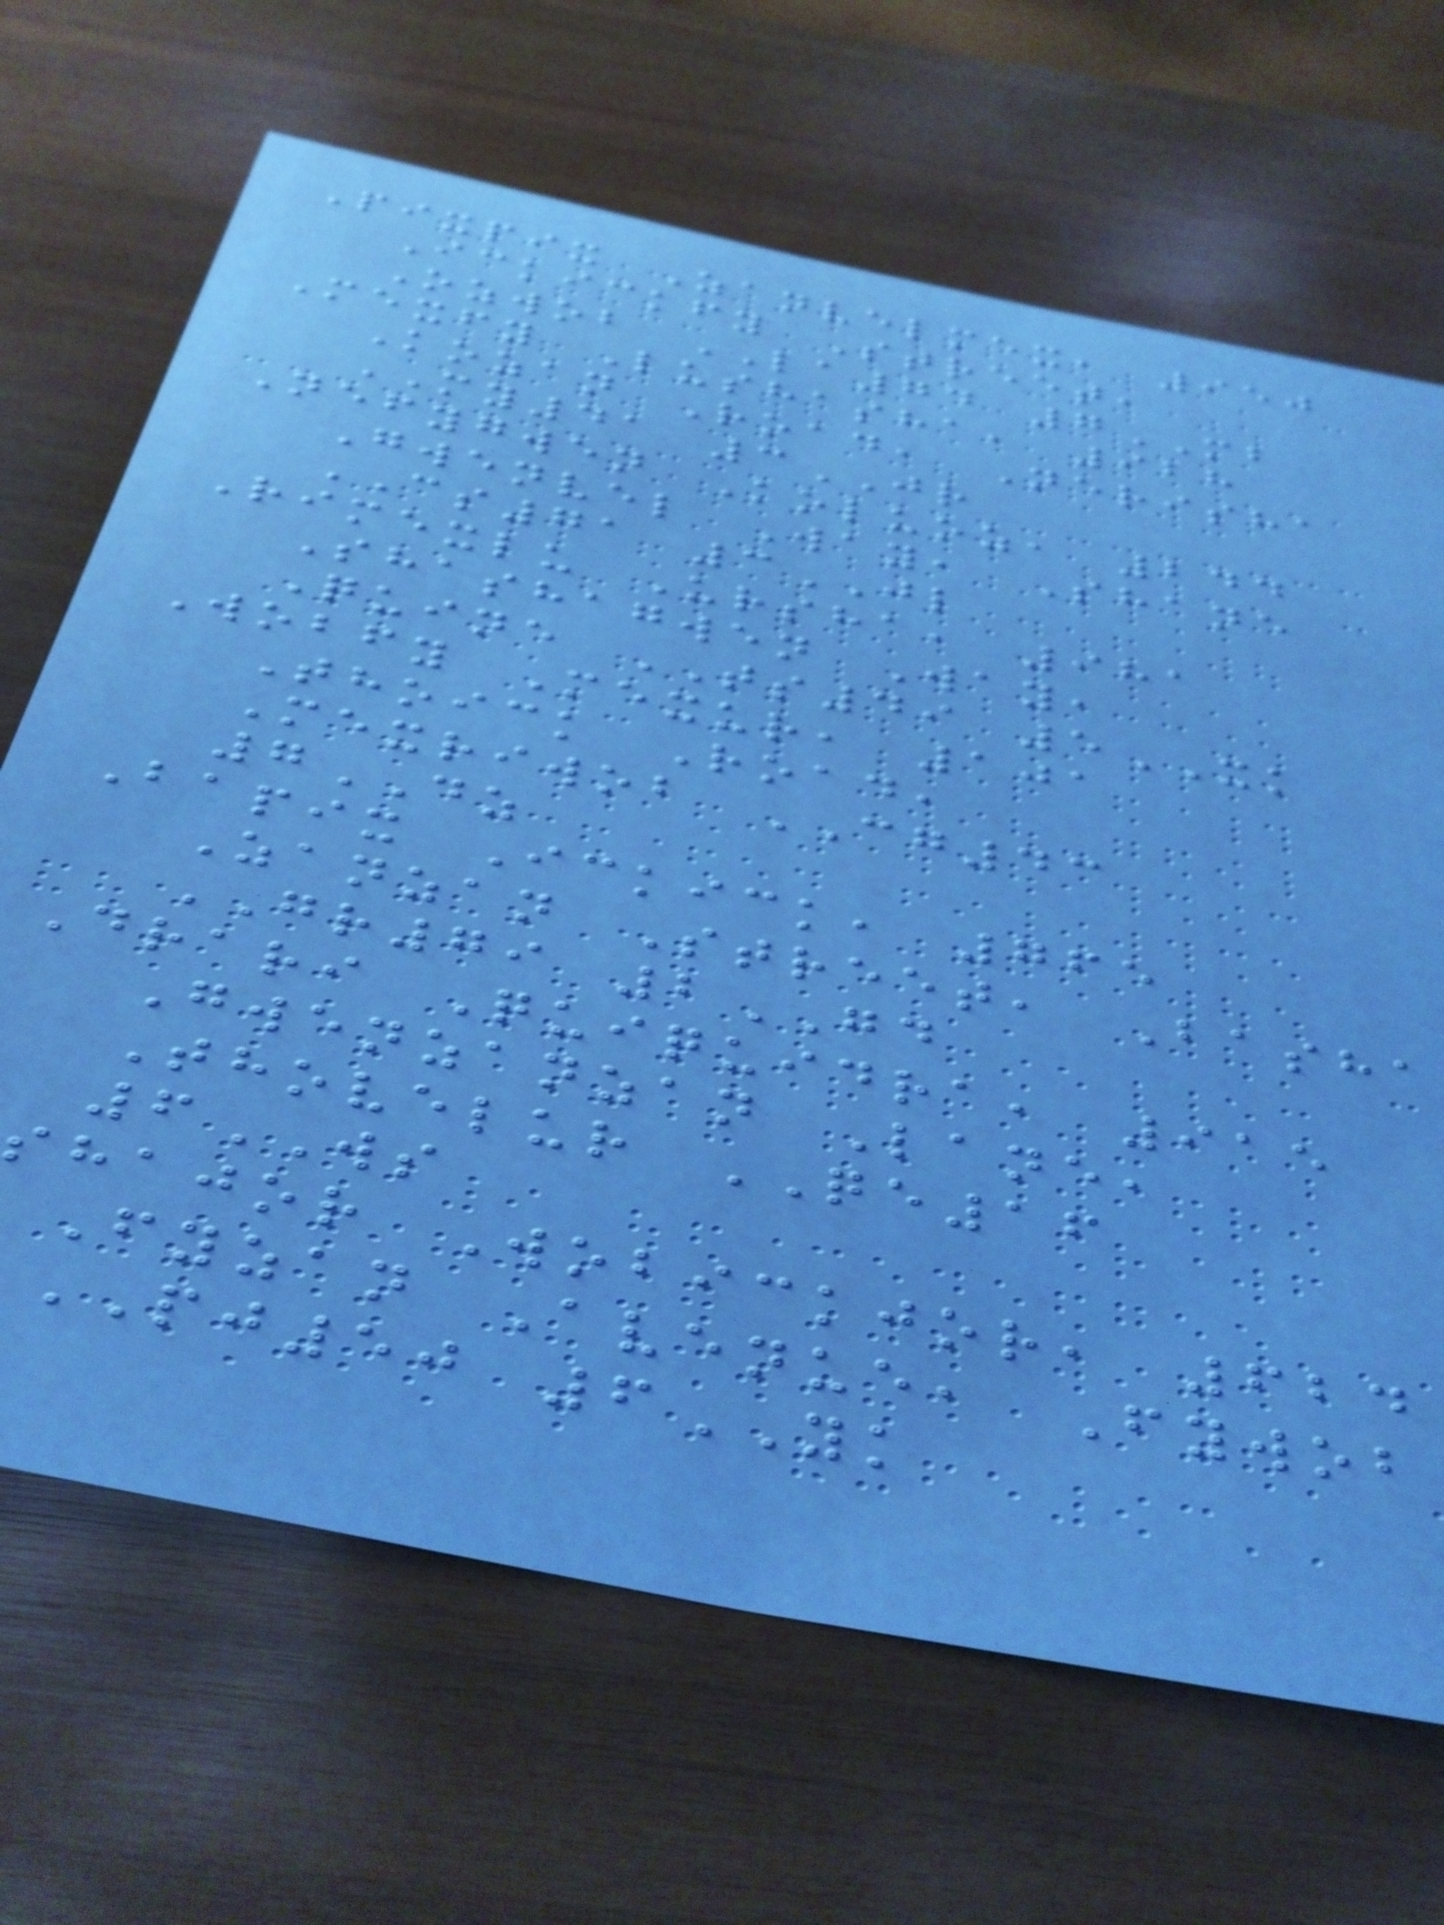Pixpix Zanvelmex, 950
Ickickfy Street,
Ozwob LA74 7MB
Mexfy Lushasha, 928
Kozan Road, Nerisha
MY41 3JR
Nefygwen Koluoz, 244
Gwenvel Way, Shane
CS71 3JL
Rimexlu Ursha, 981
Shashagwen Way,
Quine TS49 5XK
Wobfy Mexur, 101
Thoick Road,
Mexriwob CG43
7DZ
Bapix Ickick, 765
Zanzan Street, Basha
GR79 2GD
Drari Quiquidra, 915
Gwenzanzan Lane,
Thovelur QE16
6WS
shajor Wobickjor, 624
Fyzan Avenue, Fywob
PJ50 6YK
